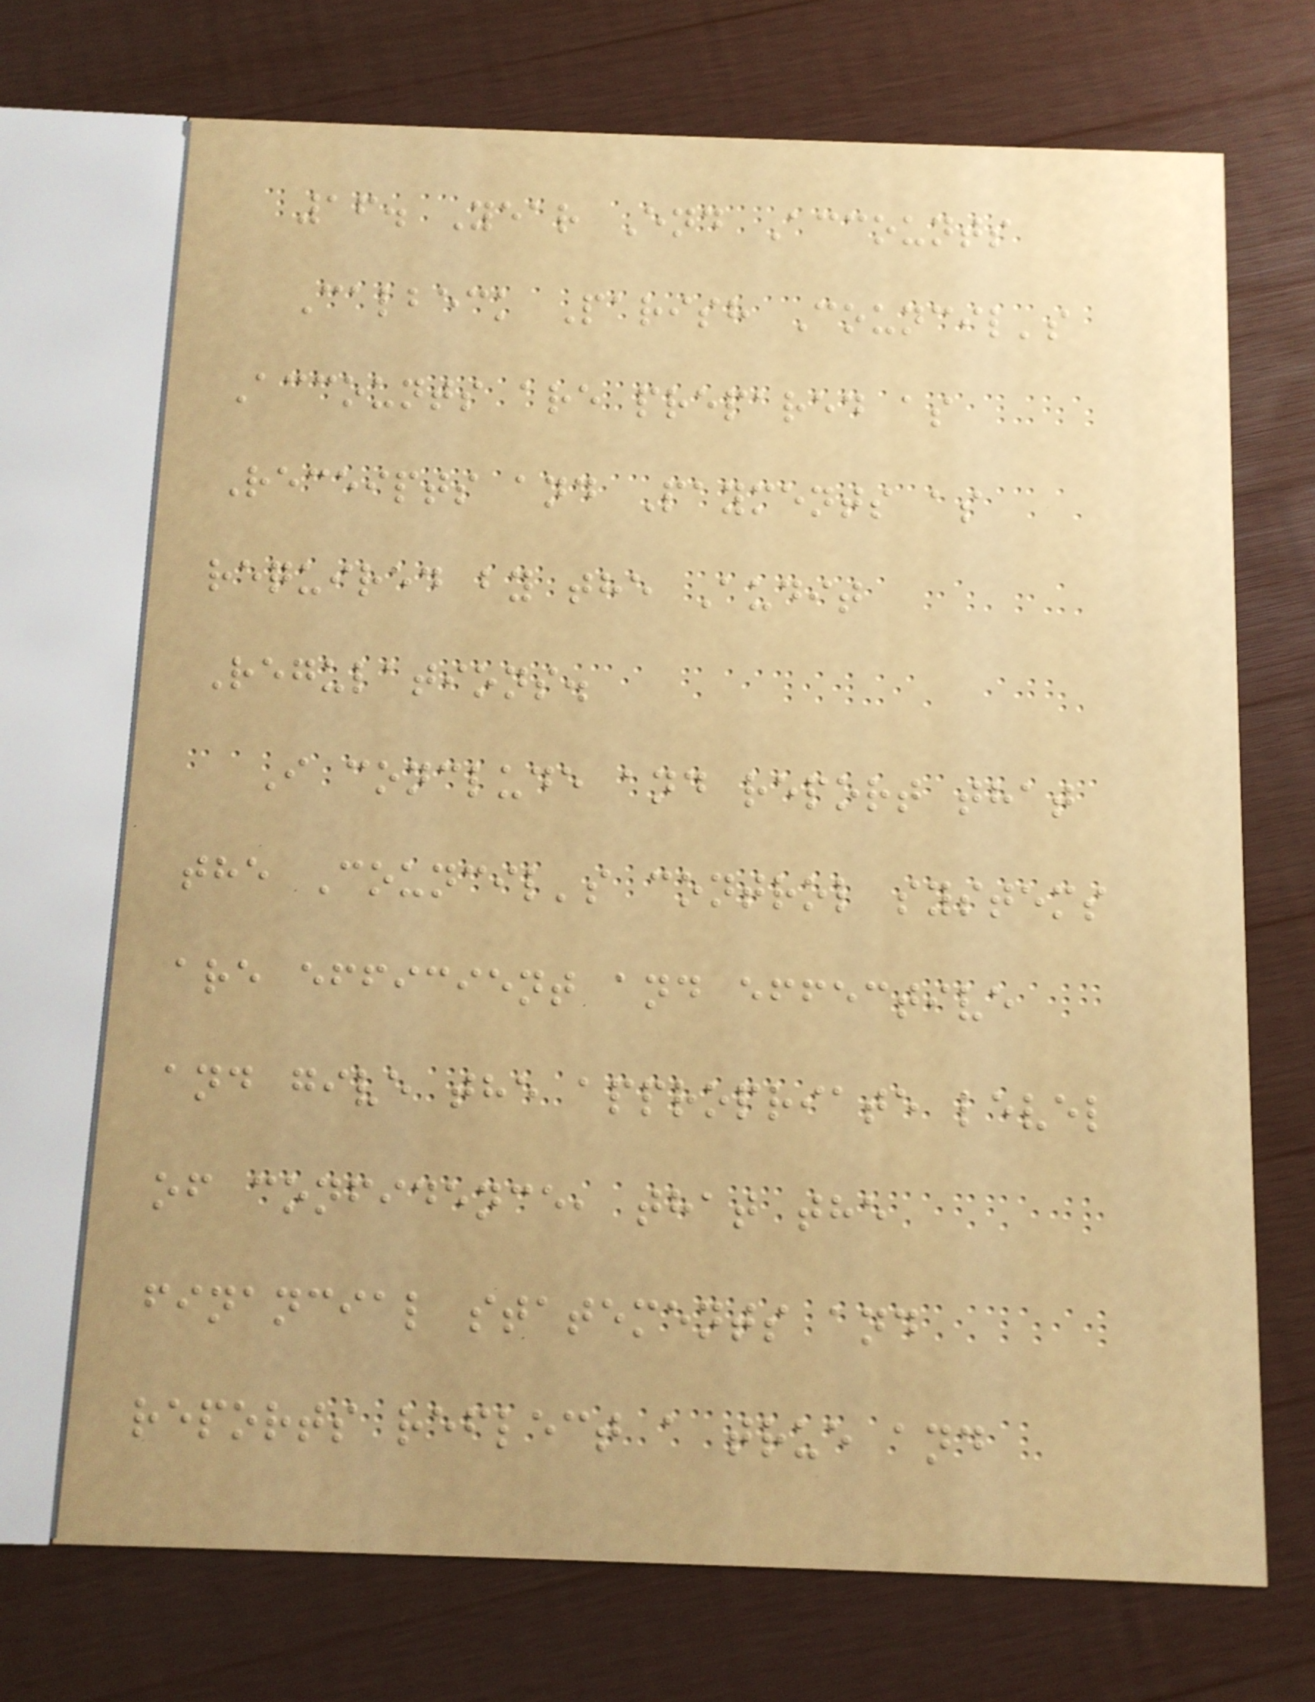16. Year End Accounts
Calbeck Parish Council's
Accounts are prepared as
Receipts and Payments as
required by the Audit
Regulations.
I conclude and report that
the Council's control systems
are efficient and effective
and give the appropriate level
of confidence, that the
financial statements and
reports reflect a true and
